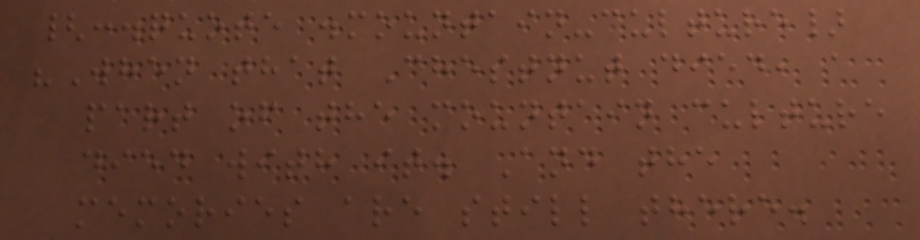{:.quote .mountain-culture}
"When that Chestnut died, a
part of the mountain culture
died with it. And the
memories are still there.
